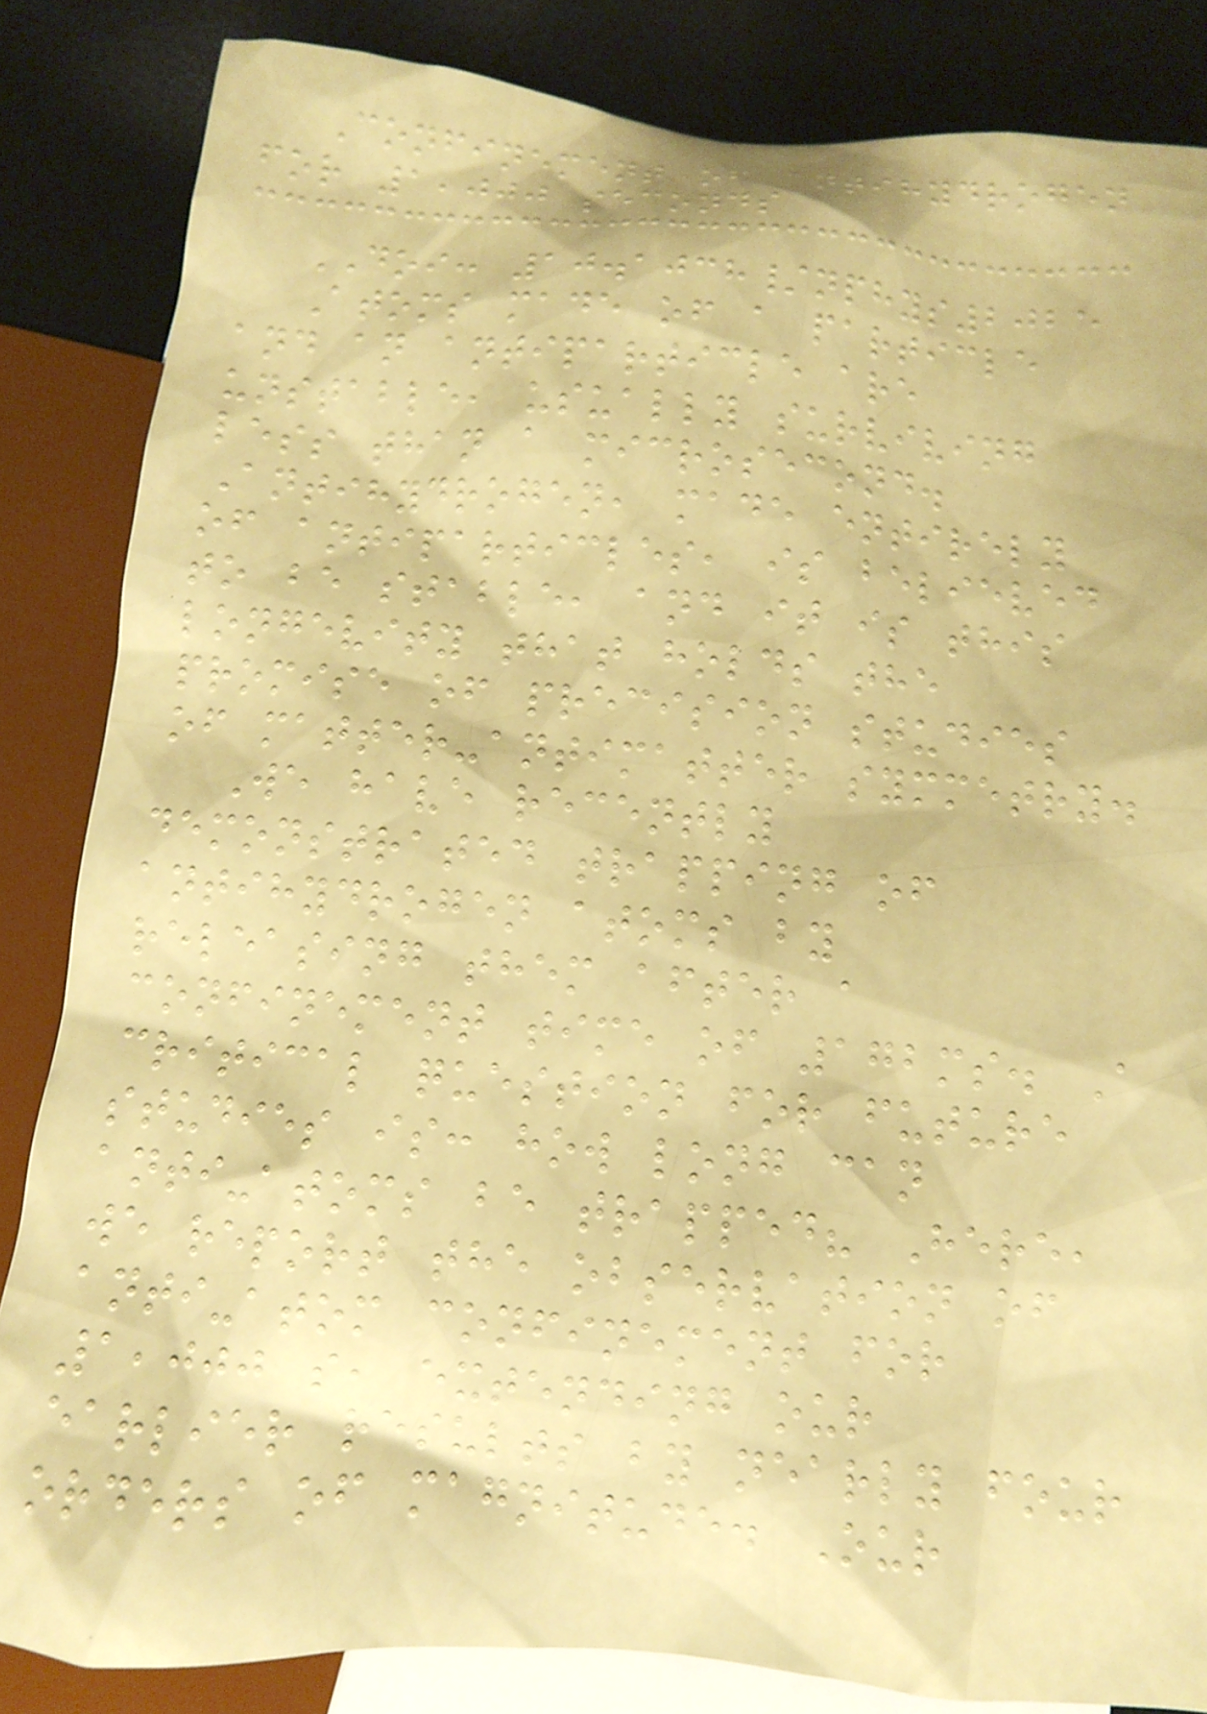Confinement of antihydrogen
for 1,000 seconds
DOI: 10.1038/nphys2025
Atoms made of a particle
and an antiparticle are
unstable, usually surviving
less than a microsecond.
Antihydrogen, made entirely
of antiparticles, is believed
to be stable, and it is this
longevity that holds the
promise of precision studies
of matter-antimatter symmetry.
We have recently
demonstrated trapping of
antihydrogen atoms by
releasing them after a
confinement time of 172ms. A
critical question for future
studies is: how long can
anti-atoms be trapped? Here,
we report the observation of
anti-atom confinement for
1,000 s, extending our
earlier results by nearly four
orders of magnitude. Our
